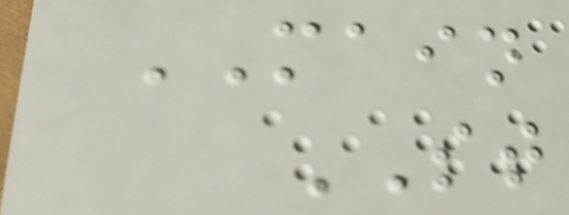MAIN
ST
